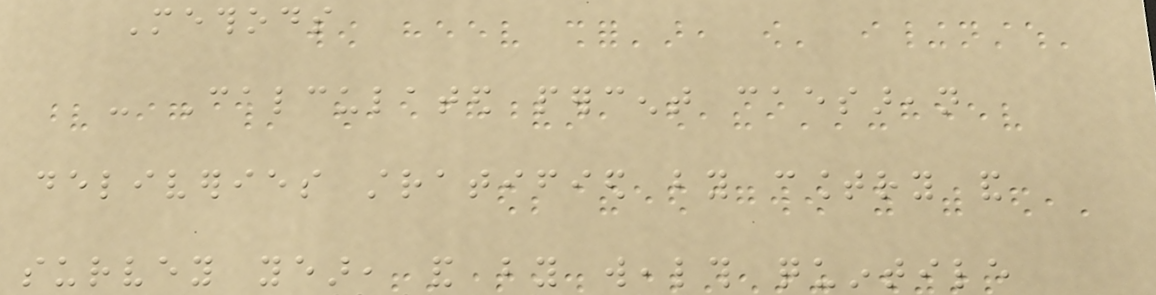Methods
- Calculated percent caesarean
deliveries stratified by country and
survey year, and by wealth quintile
